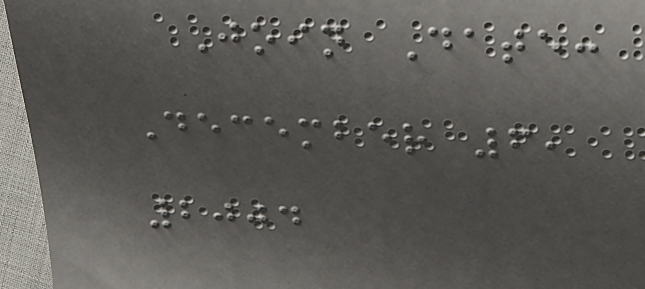Join Date:
December 6,
2004
